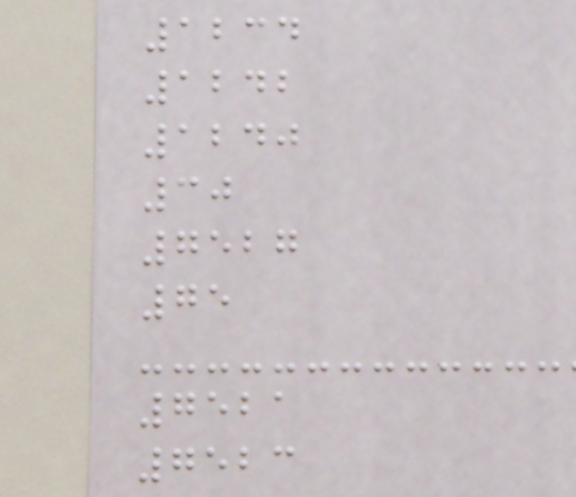1234
1242
1240
30
7527
75
7521
7523
